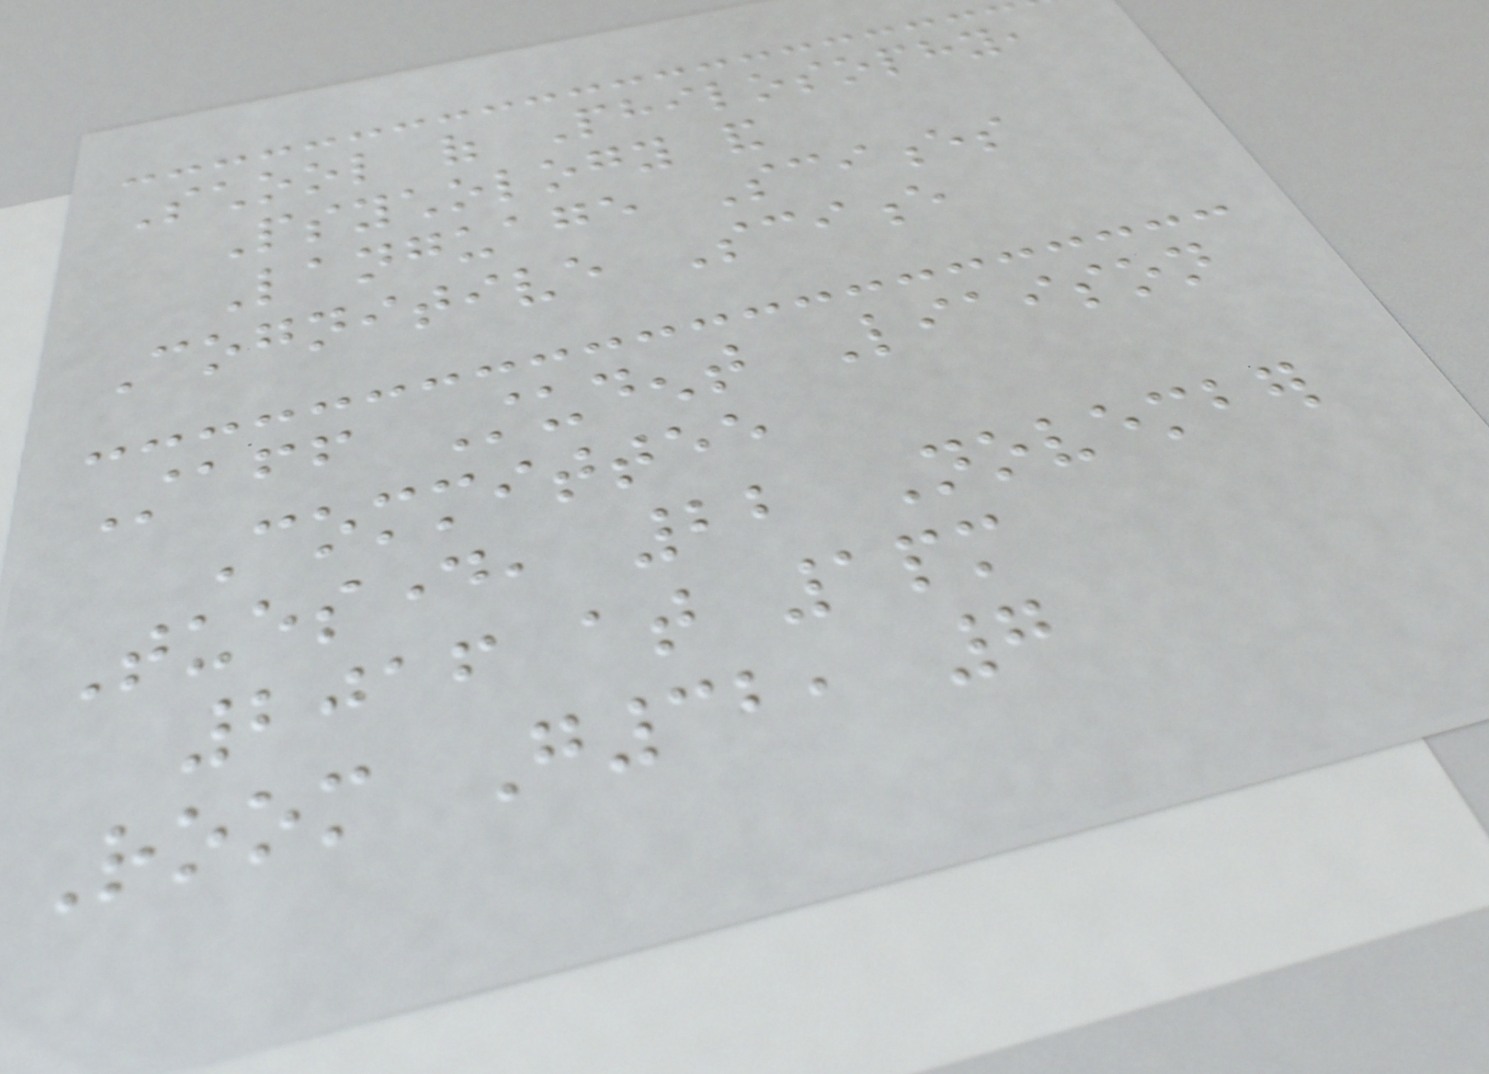School of Philosophy,
Psychology and
Language Sciences
Cognitive Science
Staff Student Liaison
Committee
Tuesday, 22 November
2016 at 1pm
Room G32, 7
